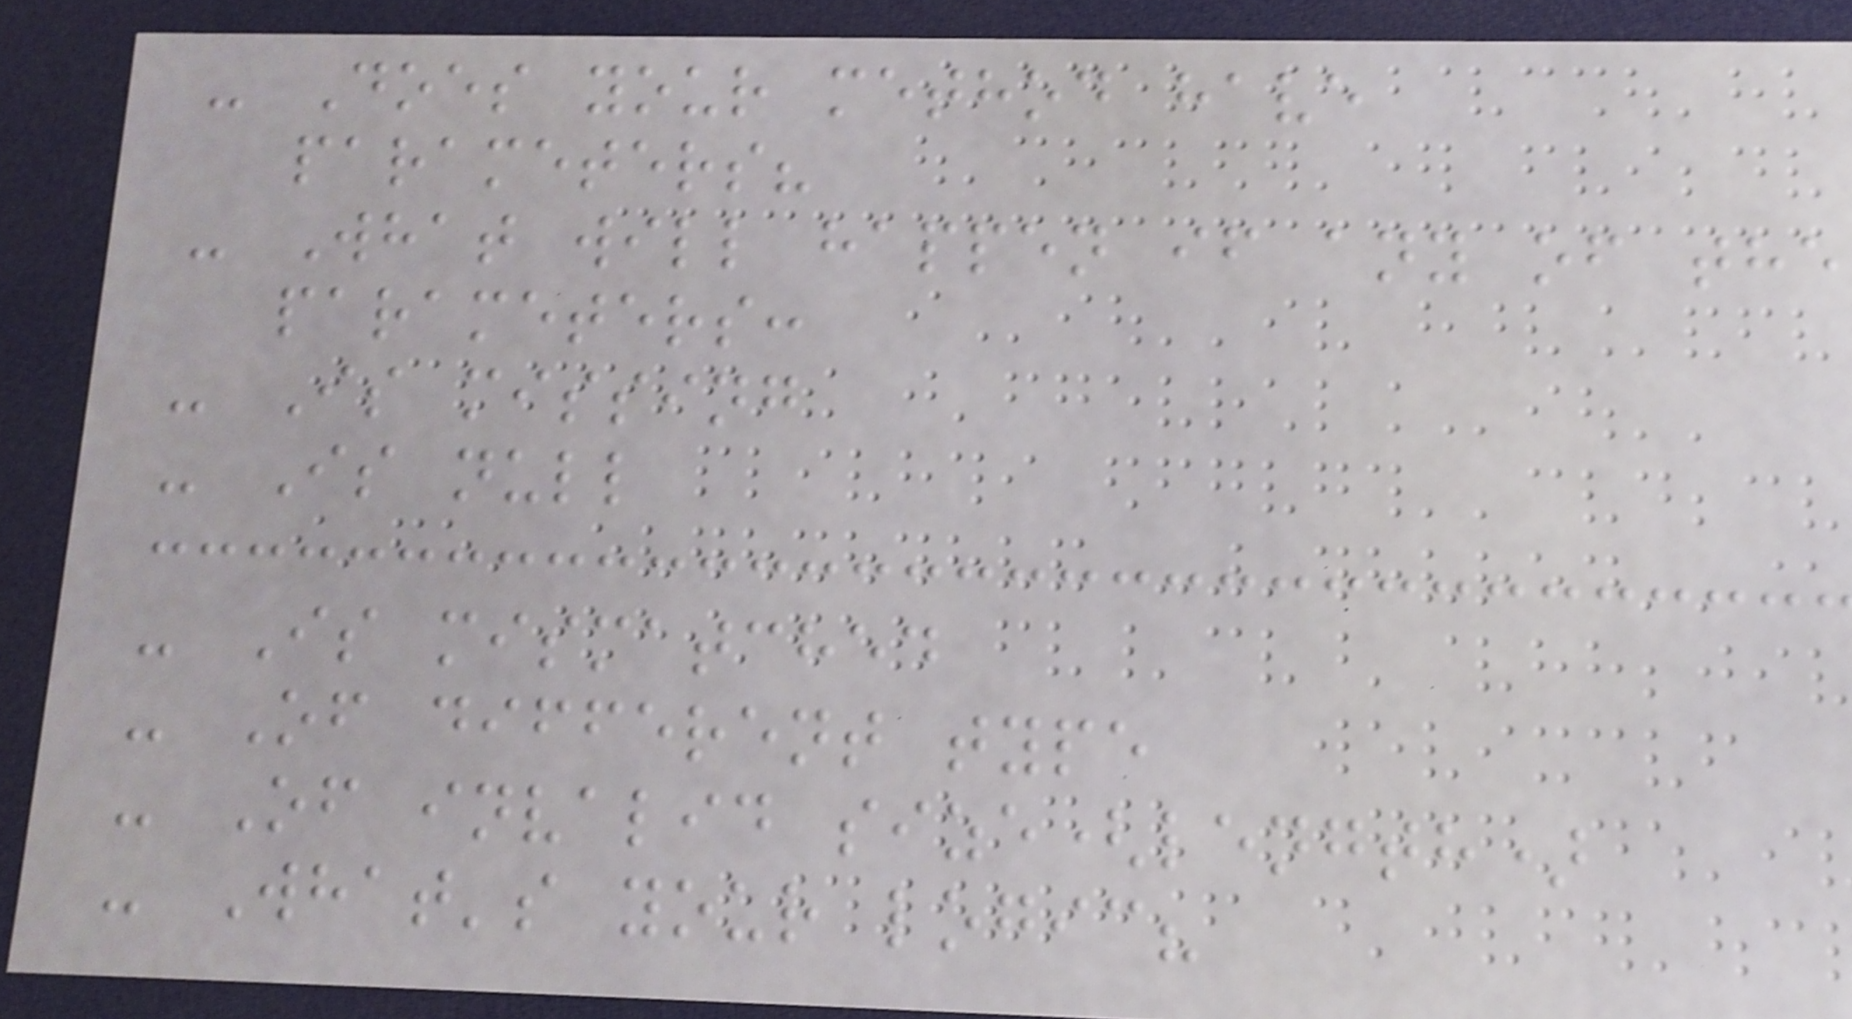- Does your method have
parameters?
- What will happen if any of the
parameters:
- Is missing
- Is null
- Is mismatched
- Of different type
- Of invalid size(length)
- What's your logic?
